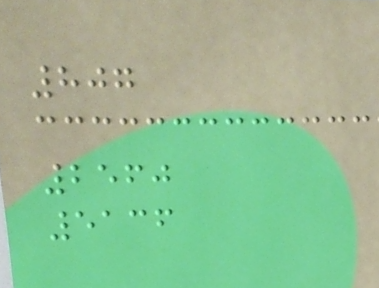807
2560
5136
